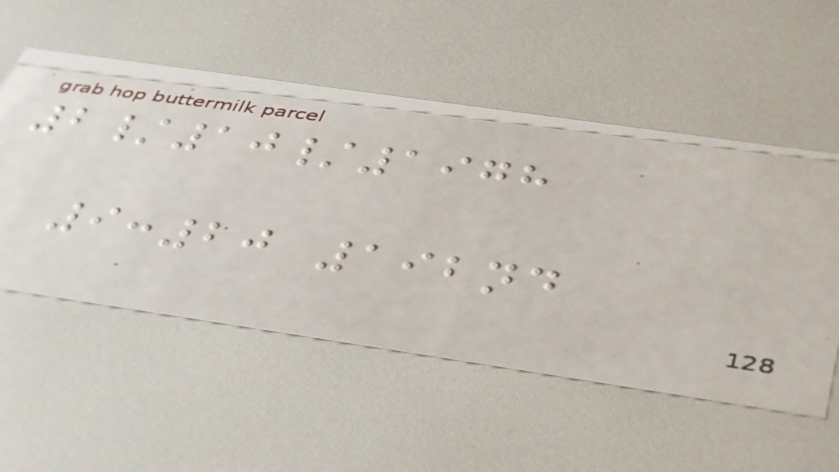2/10/1978
9:20 192nd
